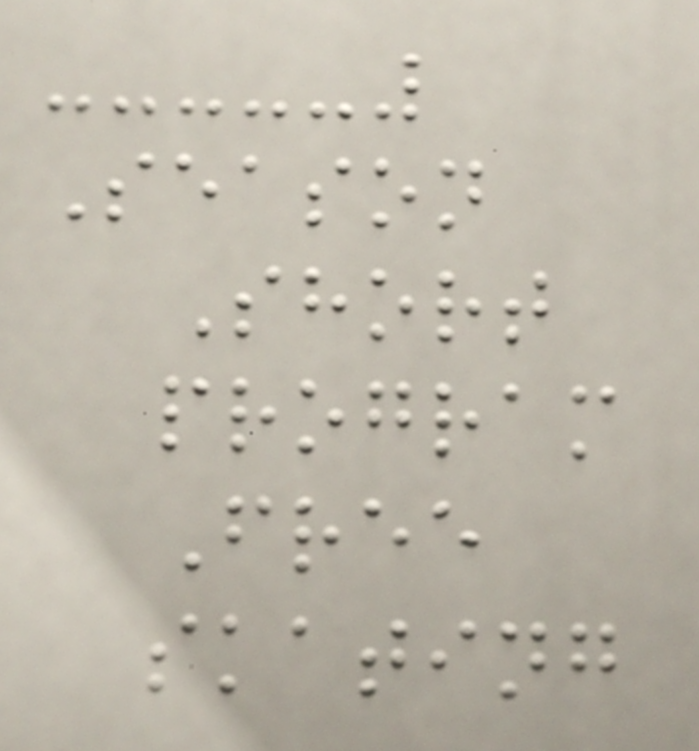Season
Short
program
Free
skating
